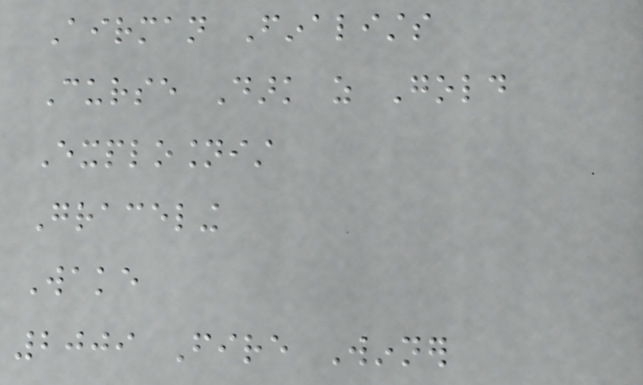Airman Finalists
Curse Dark as Gold
Explosionist
Graceling
Wake
2009 Fire Winner
